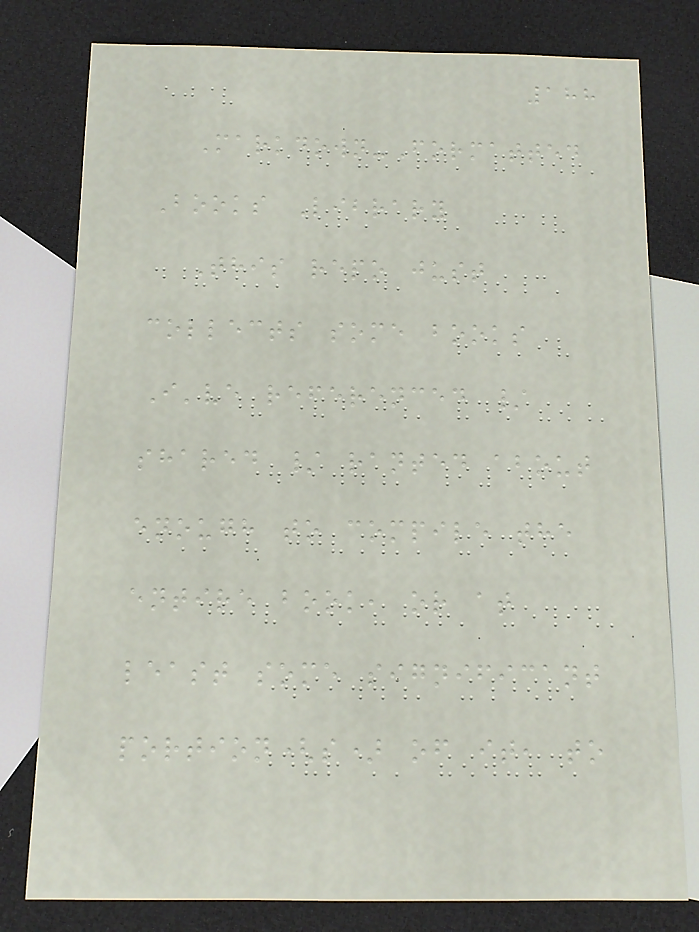188
Markdown-Formatted
Books Library
This repo just
collects some books
I've referenced /
shared / ranted about
enough to compile the
entire book, or at
least some significant
portion(s) of it, to
